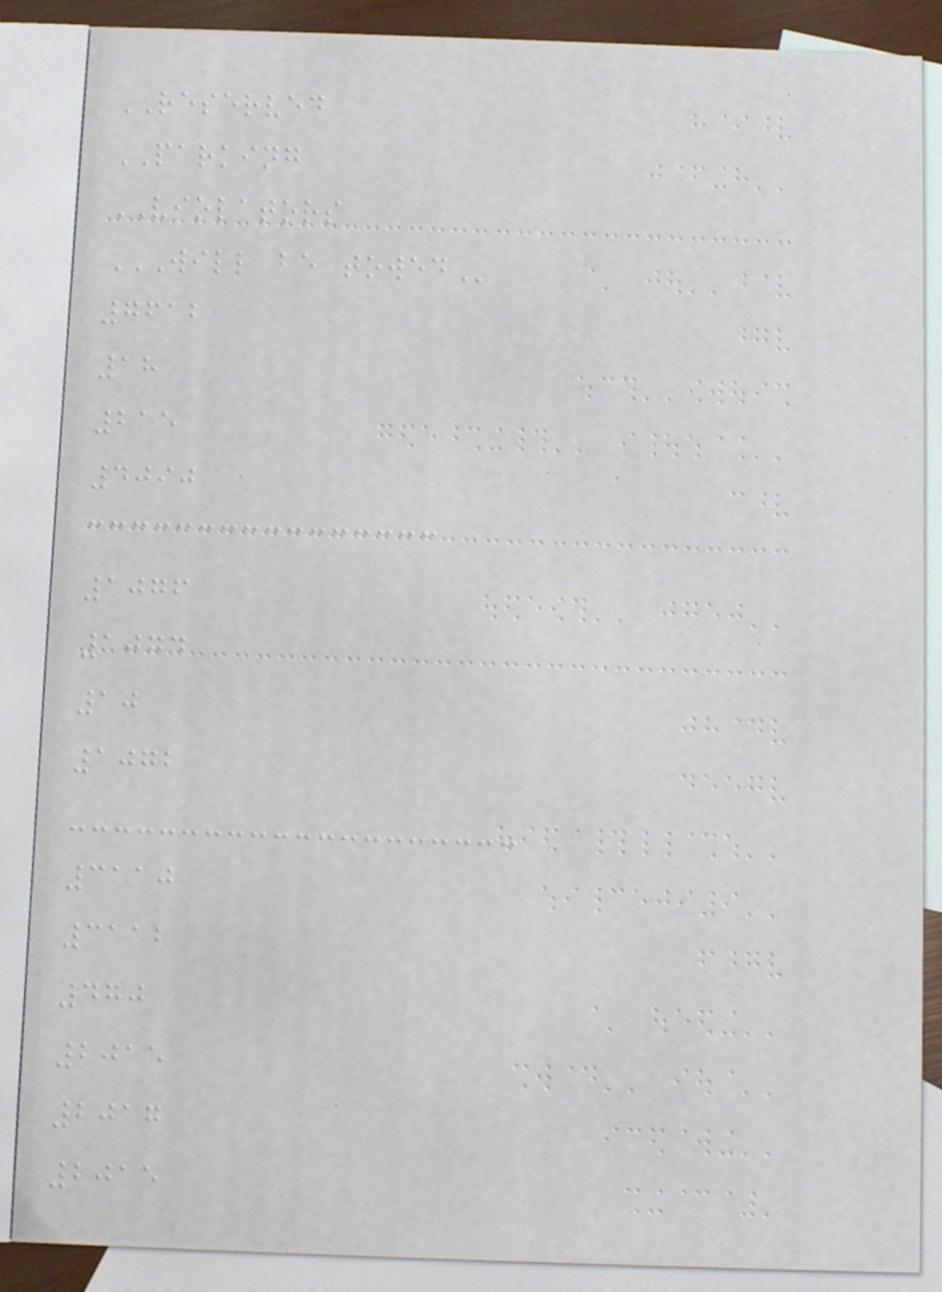RESERVED
PARKING
VIOLATORS
WILL BE TOWED
7612
18
215
4090
1076
1074
10
1072
3110
3112
470
2015
2017
2015
